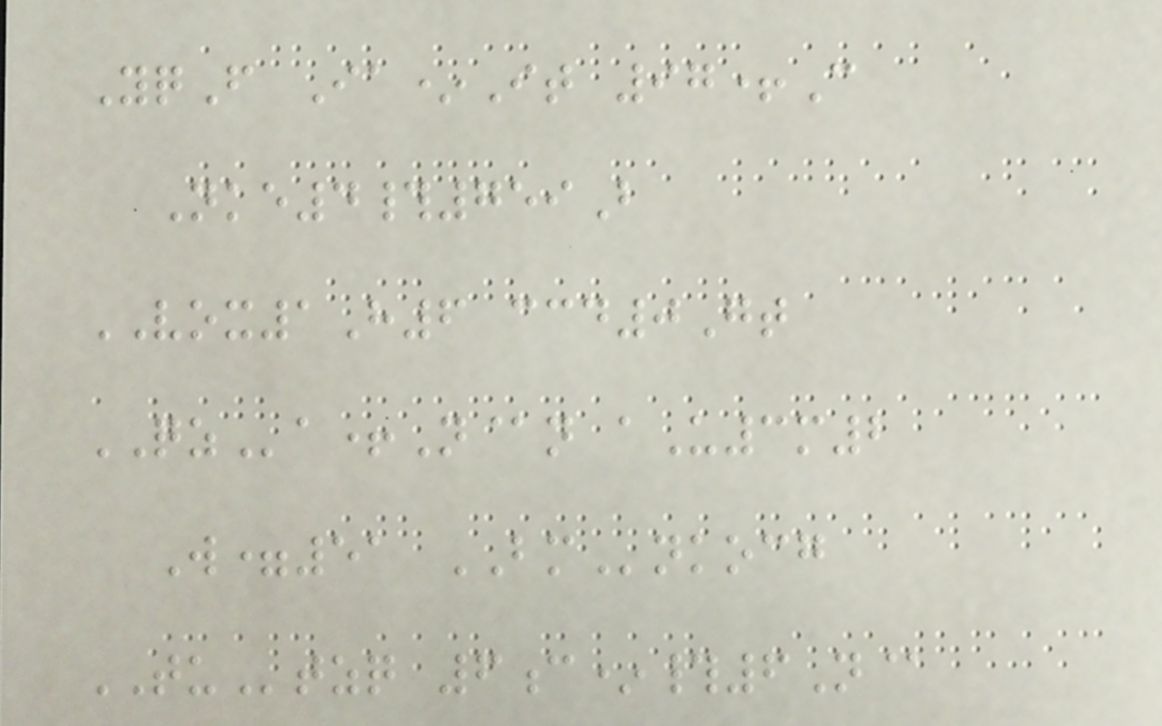YqF Ia*It 97+C
Nke4#759B
VOX1H6 ccd0Gt
QZa+N@n aU3m2
W=51 BMnkocg
TUtzq 6c*#6N@
